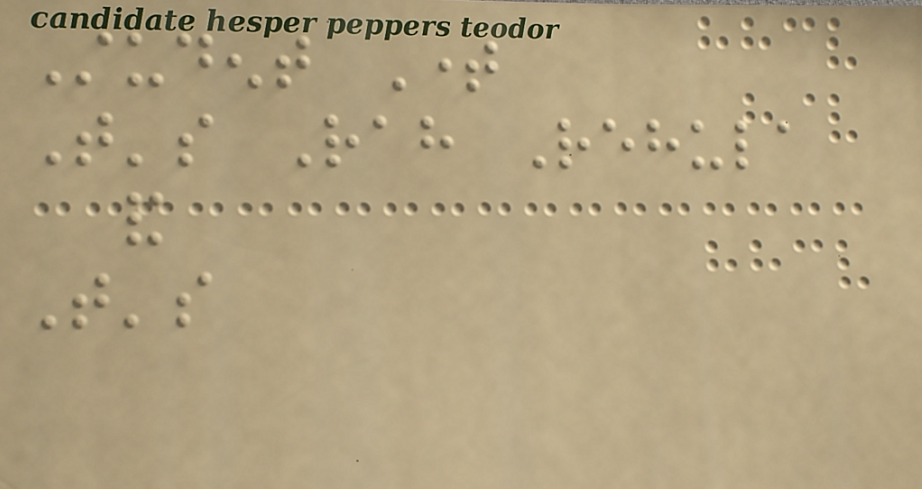Student Time
That's Rah Rehula
and
That's
